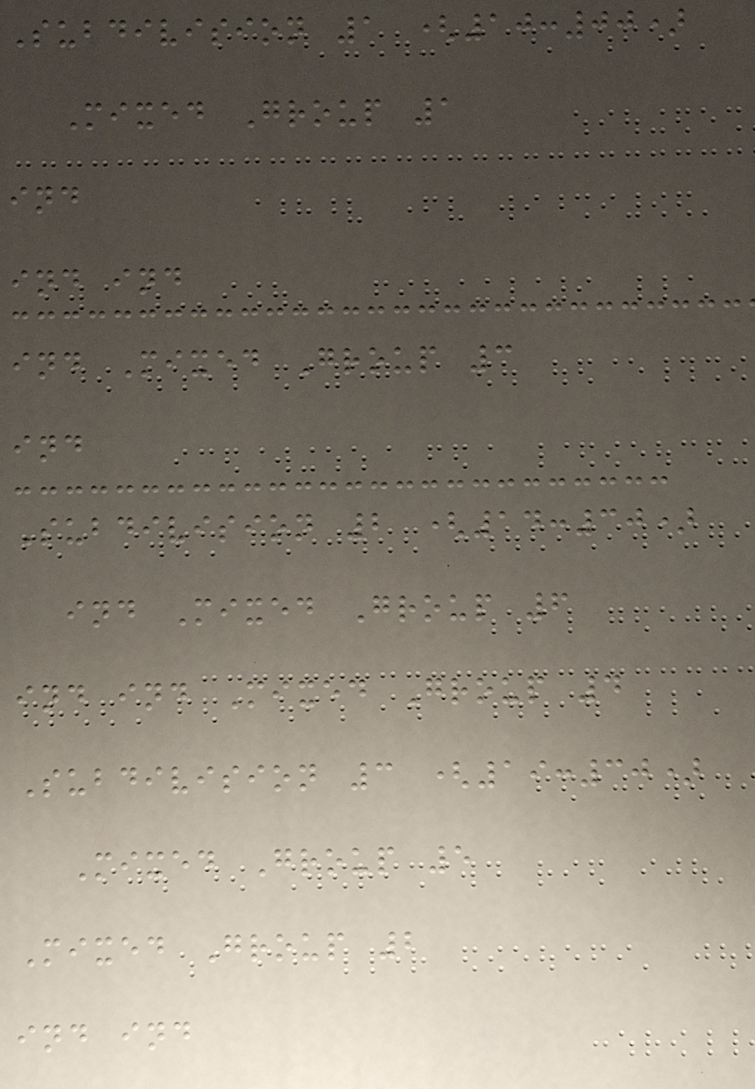Subdivision 1 (10:00)
Mixed Group 1
ind
ind ind
ind Mixed Group 3
ind
Subdivision 2 (14:30)
ind Mixed Group 6
ind ind Mixed Group 4
Subdivision 3 (19:30)
Mixed Group 5
Mixed Group 2
ind ind
